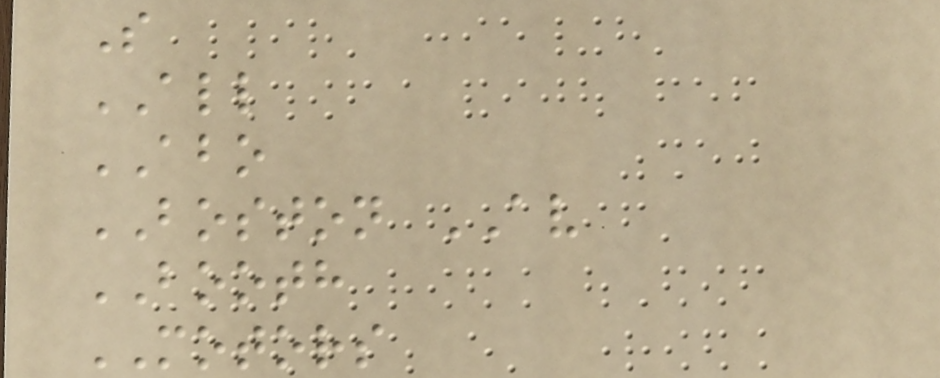S
ALL
ABO
BOSTON AV
BOOTH
MOTORS
